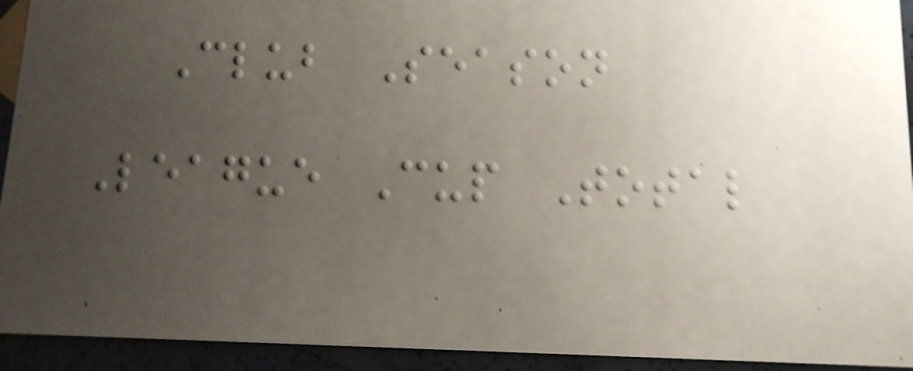Club Season
League Cup Total
